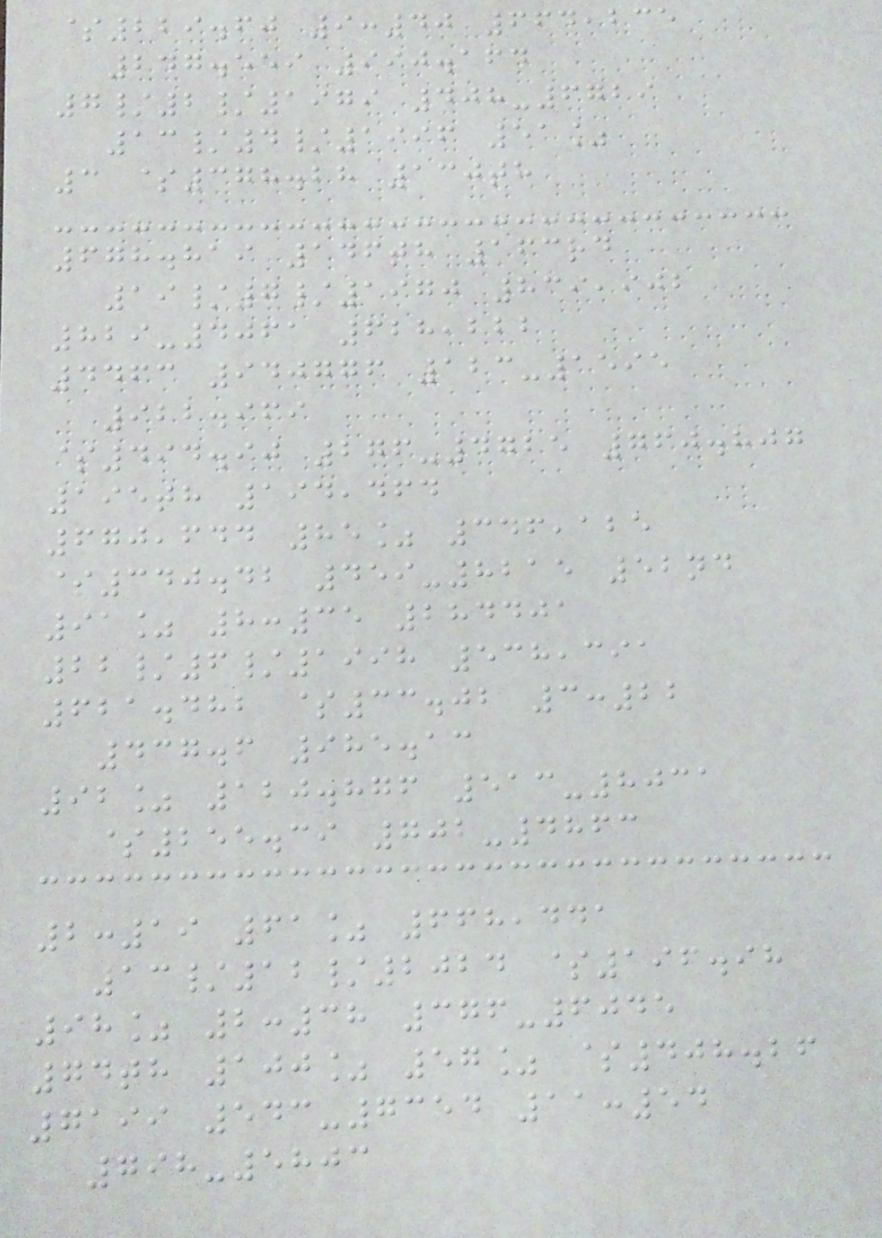$229.60 9:40 664,235
247.559 990.164
7/2/1979 408-6729
13/4/1996 51%
3 $378.28 130th
678.819 146th 163rd
19/7/1970 839,902
829-4061 628,222
4463 940776 123-1595
922.969
$494.90 276-4725 760.807
195th 194,464
670,644 85% 346,125
$340.42 459-8215 52nd
91% 8:35 284401
22/6/1998 538,391
621.482 $33.02 3:22
437.6 985.13
92% 120.876 513-8031
$255.39 702-4863
2:19 61% 668,441
13/12/2024 $196.98
98% 2:38 376-6045
74th 100% 57% $408.26
7199 543-7354 11:54
798-5803
